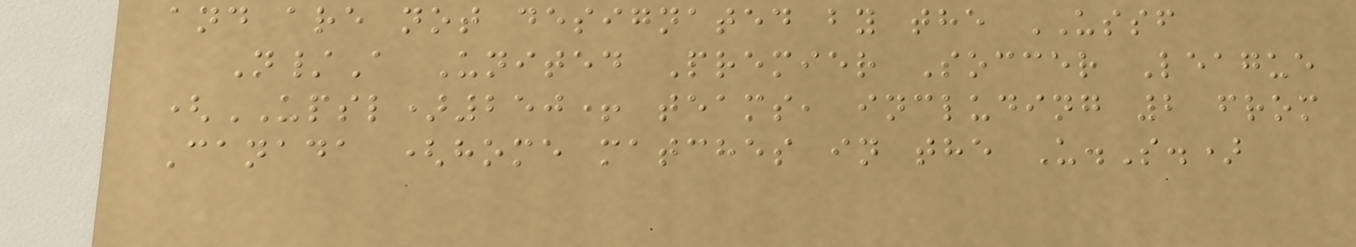and are not designated by the USSF
N/A United Premier Soccer League
(UPSL)250+ teams, including 2 from
Canada (home matches in the U.S.)
